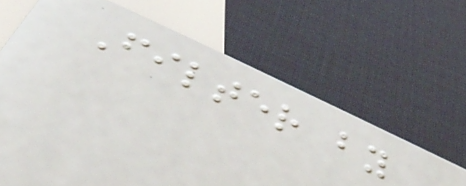Filter by
